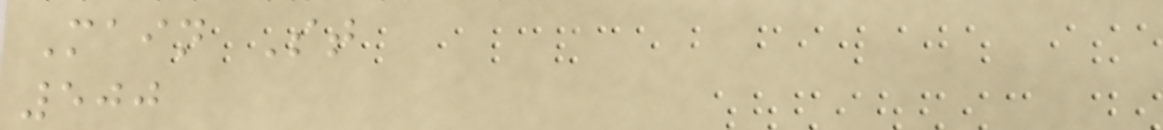Main St
500
